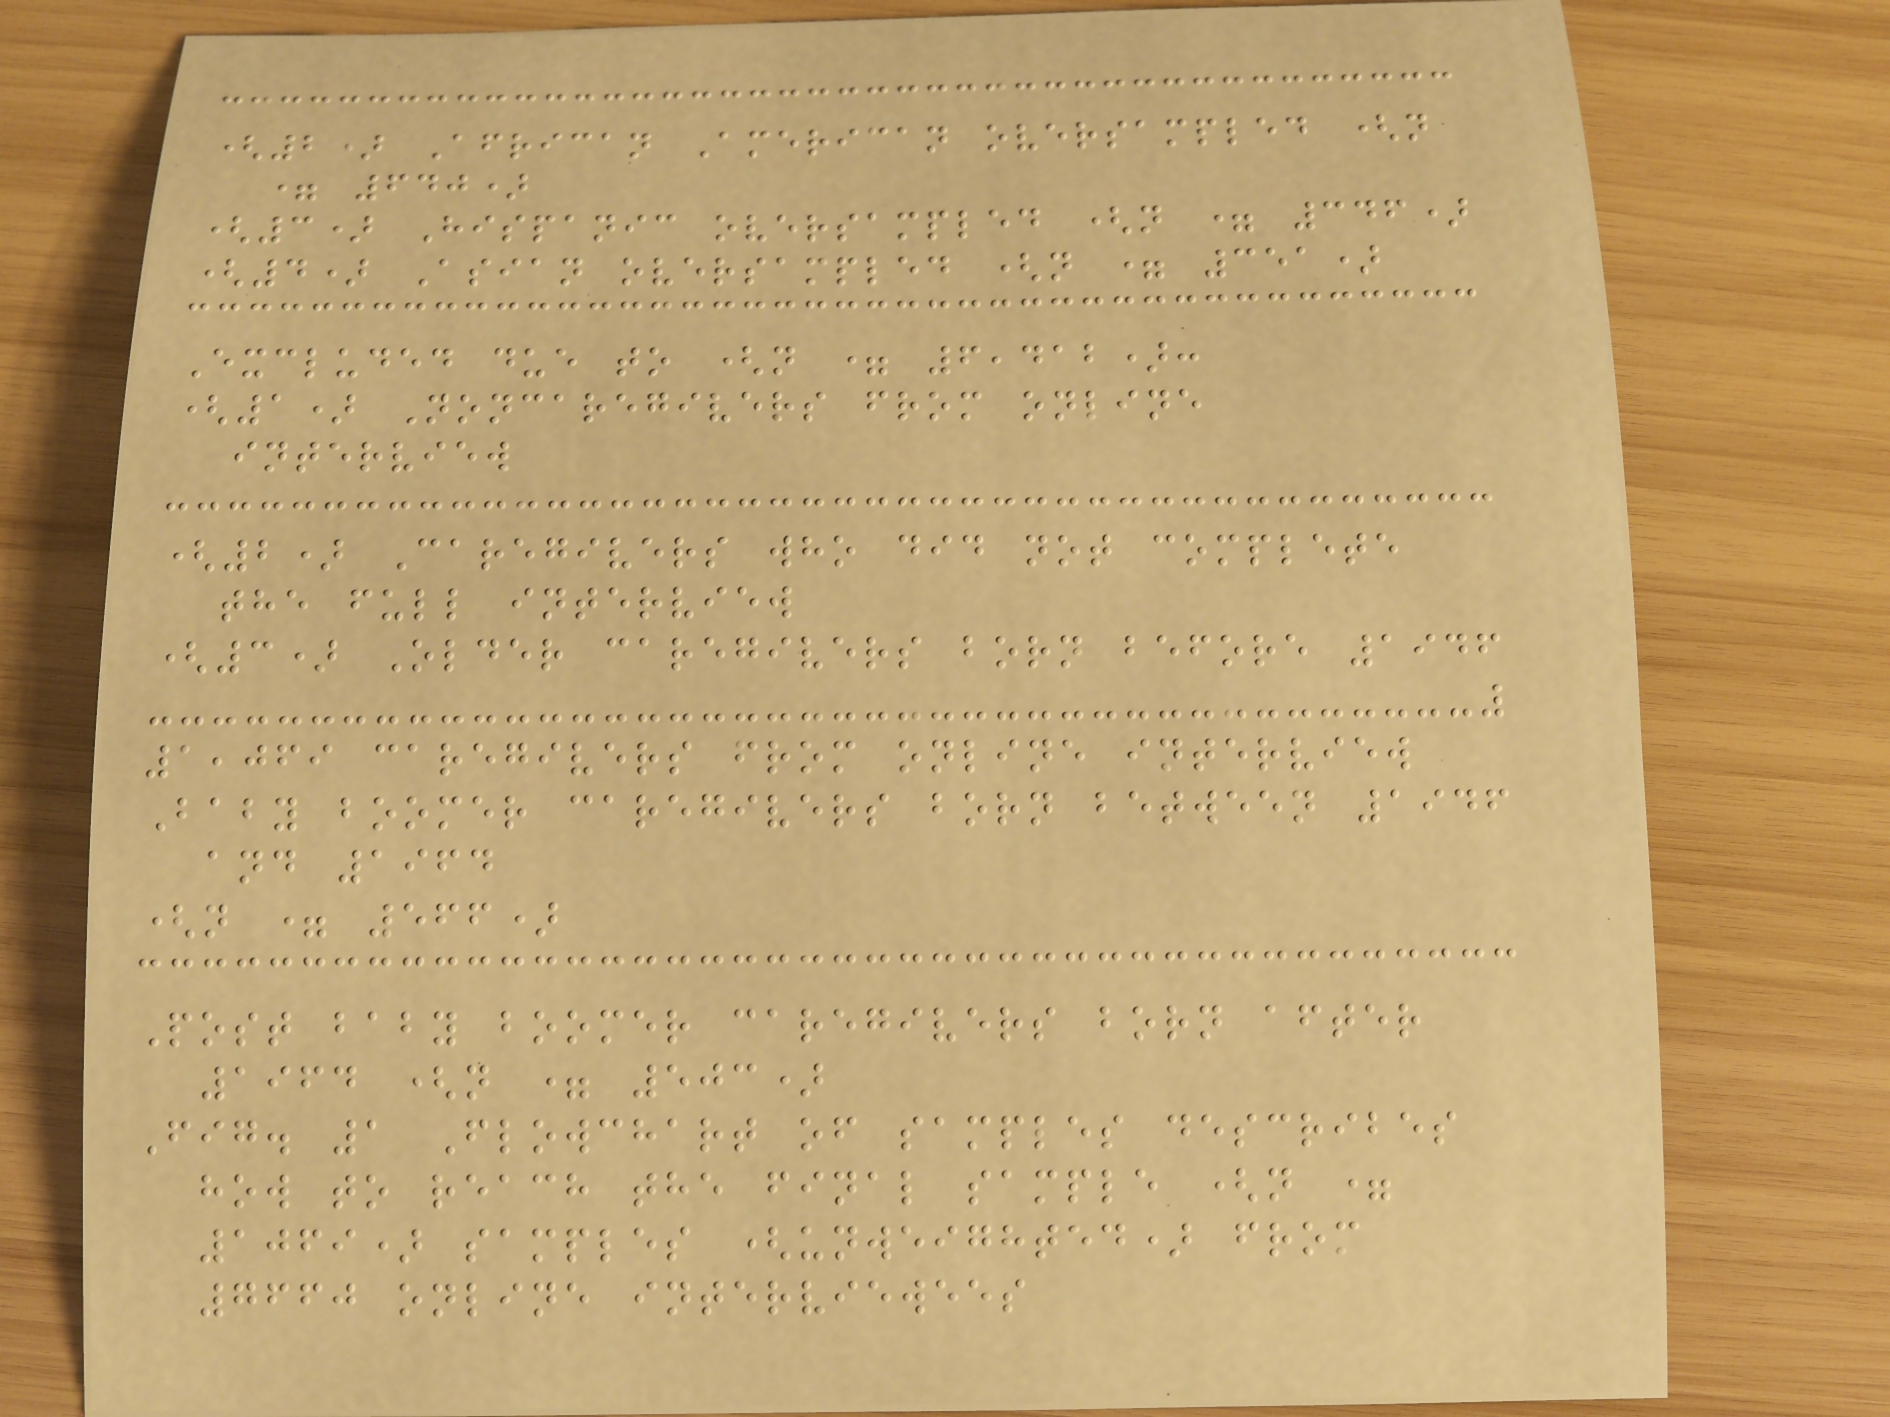(2) African American oversampled (n
= 640)
(3) Hispanic oversampled (n = 346)
(4) Asian oversampled (n = 351)
Excluded due to (n = 6,412):
(1) Noncaregivers from online
interview
(2) Caregivers who did not complete
the full interview
(3) Older caregivers born before 1946
1,069 caregivers from online interview
Baby boomer caregivers born between 1946
and 1964
(n = 566)
Post baby boomer caregivers born after
1964 (n = 503)
Fig. 1 Flowchart of samples describes
how to reach the final sample (n =
1069) samples (unweighted) from
7660 online interviewees
